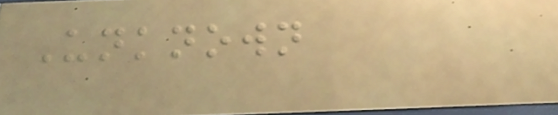Unknown
